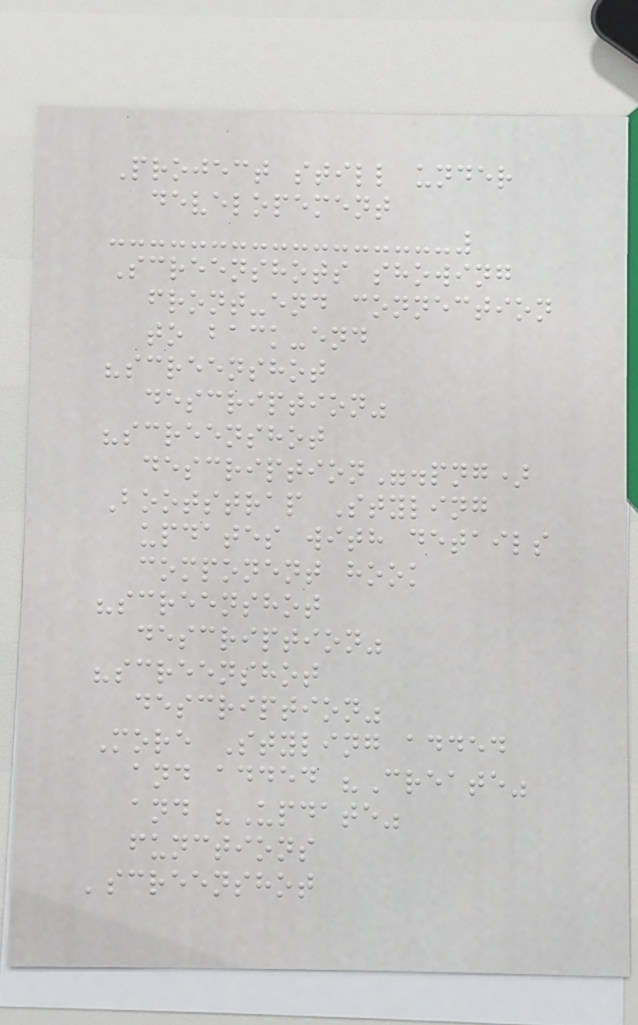Project still under
developement
Screenshots showing
front-end connection
to back-end
"screenshot
description"
"screenshot
description".png)
Bootstrap Styling
updates with details
component hook
"screenshot
description"
"screenshot
description"
More Styling added
and added "Create"
and "Update"
functions
'screenshot
